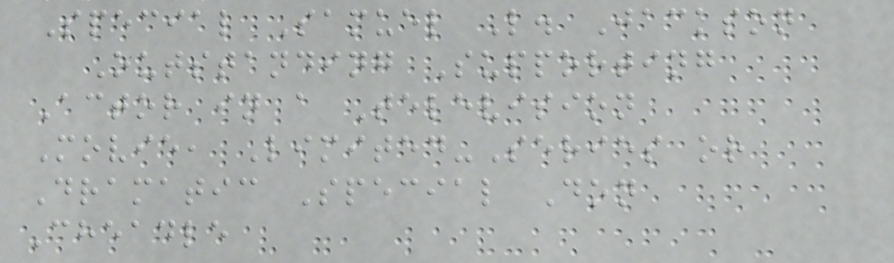Special Samuel L. Jackson
Outstanding Supporting
Actor in a Television
Movie, Limited-Series or
Dramatic Special Don
Cheadle
